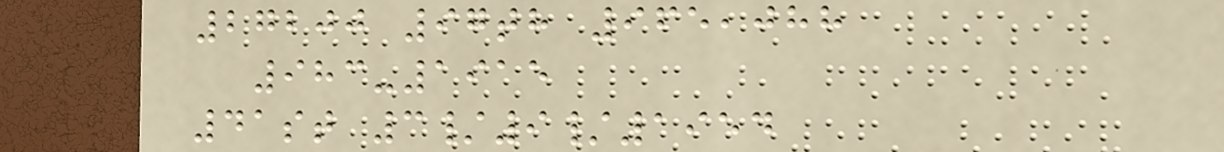27200 97th 965,088
983-1915
41st 3/9/1954
